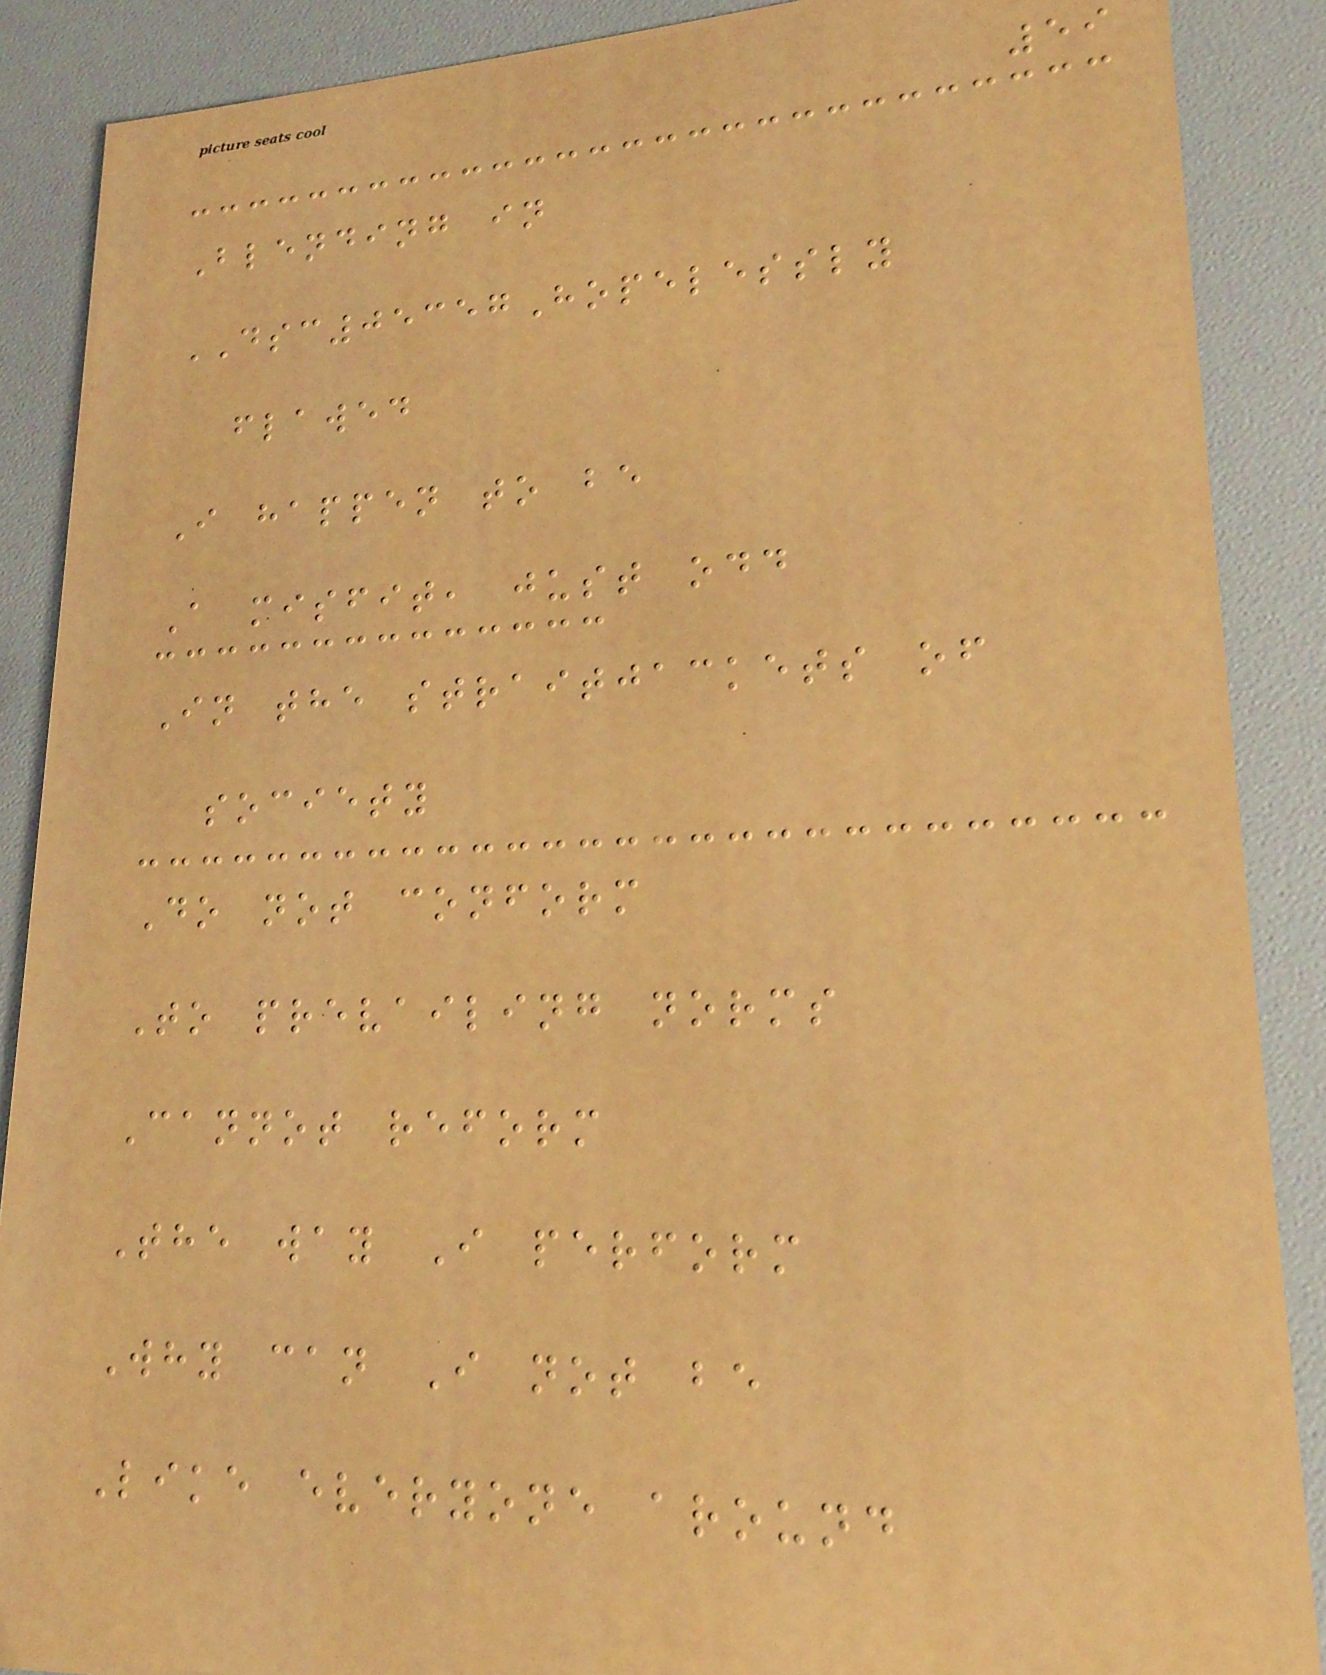59
Blending in
DSC05357Hopelessly
flawed
I happen to be
A misfit, just odd
In the straitjackets of
society
Do not conform
To prevailing norms
Cannot reform
The way I perform
Why can I not be
Like everyone around
